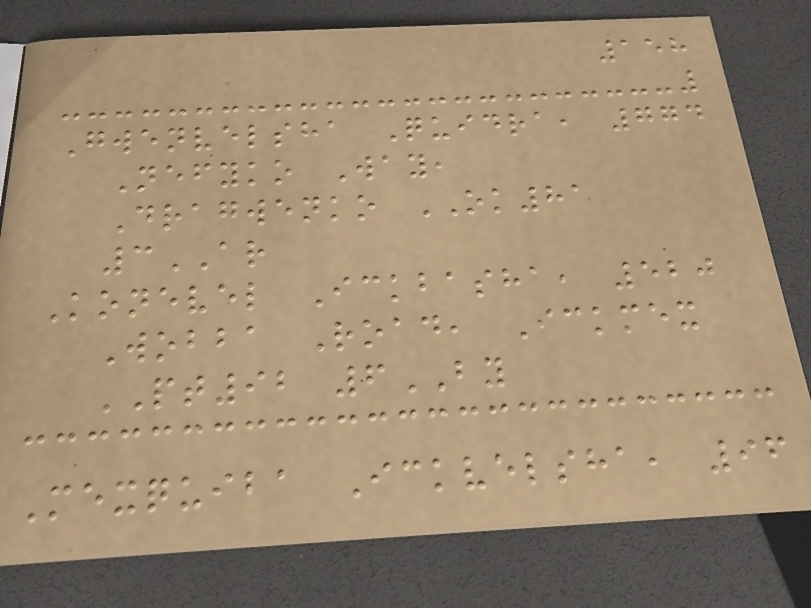158
Gwenvelsha Quidra, 774
Nefyko Way,
Dragwenko OK81
3AR
Konevel Ickbasha, 520
Wobba Road, Ickmex
PT92 6BY
Mexquiba Ickvelsha, 96
